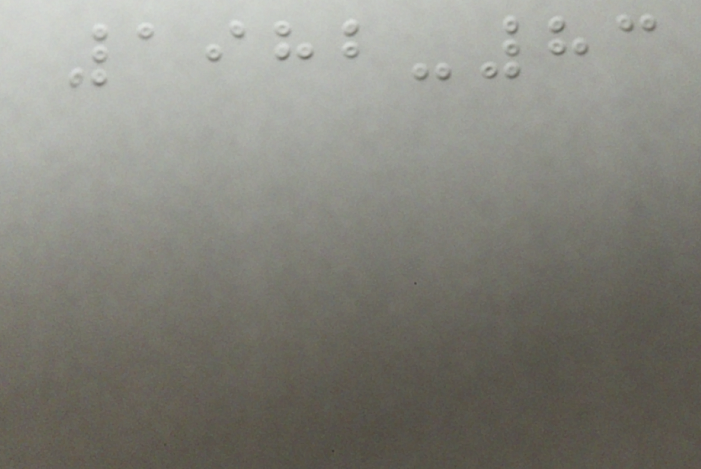1982-83
